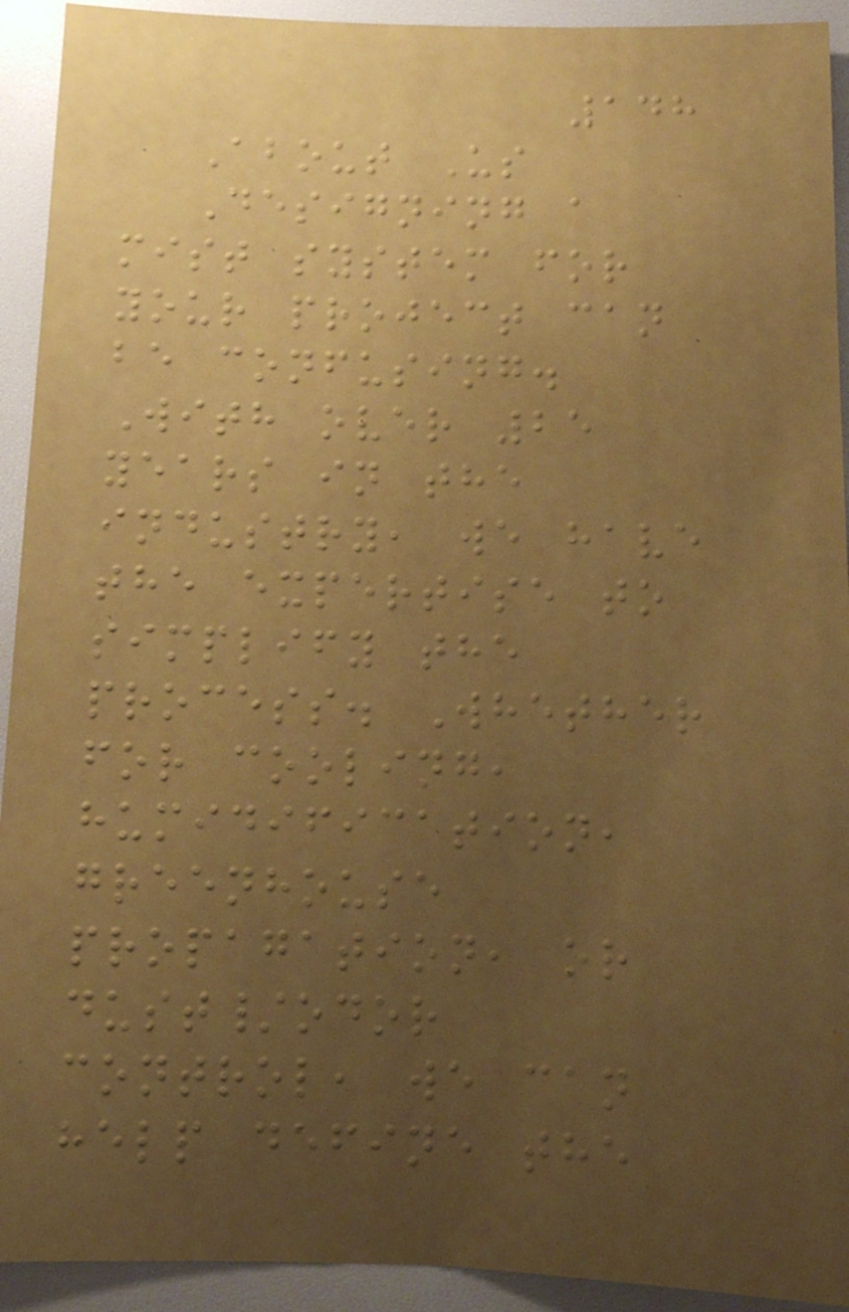148
About Us
Designing a
mist system for
your project can
be confusing.
With over 25
years in the
industry, we have
the expertise to
simplify the
process. Whether
for cooling,
humidification,
greenhouse
propagation, or
dust/odor
control, we can
help define the
